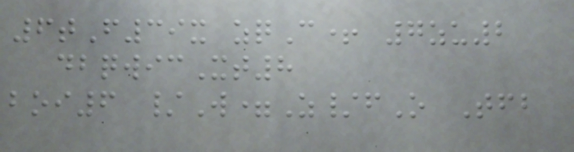6tF39x zqC+ 7zu2
dbqwicXt8
boi6 /W=Z/fO Tfb
